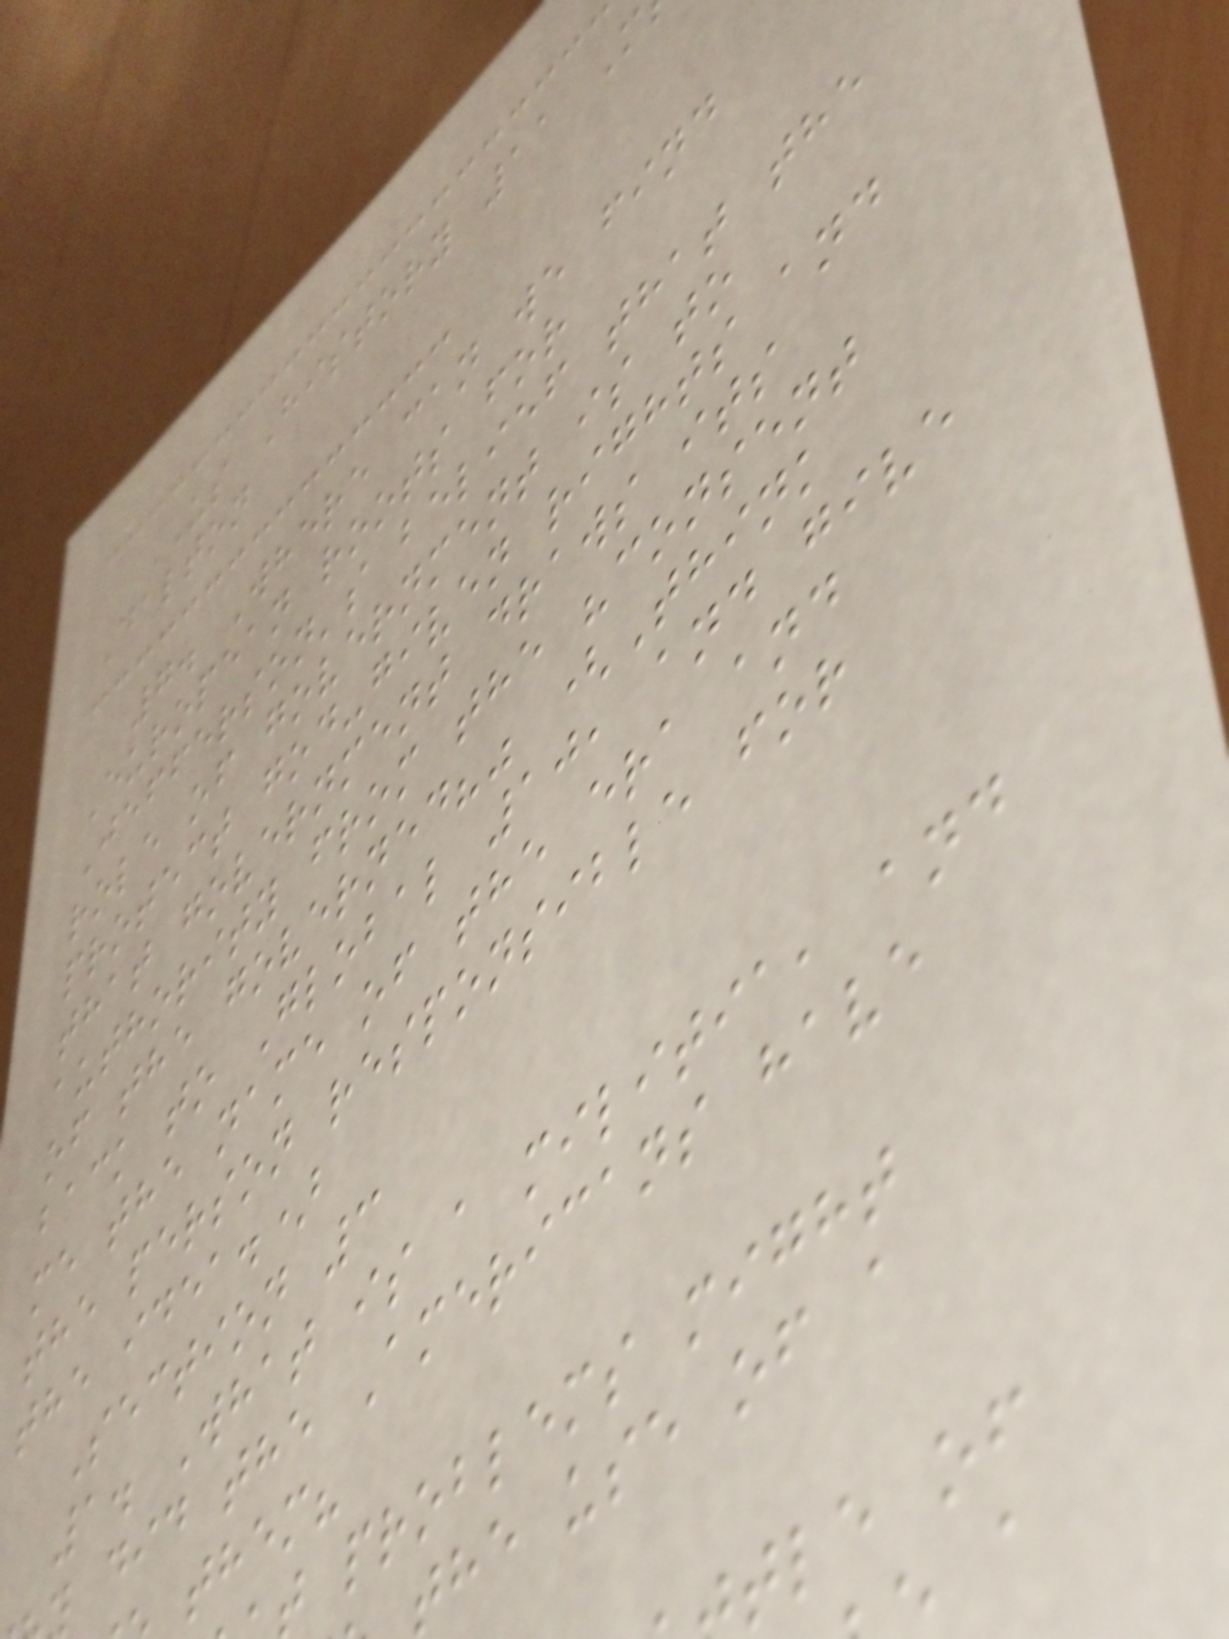US History 11 M
Dalton
7. Where can we find
European roots for
Jefferson's belief that the
role of government is to
protect god-given rights and
that government draws its
authority from the "consent
of the governed?" (Think
back to Global 10, and give
me the name of the era and
the person responsible for
the idea.)
Section 3
1. What is a militia, and
did the Americans have
them?
problems might
the use of a
